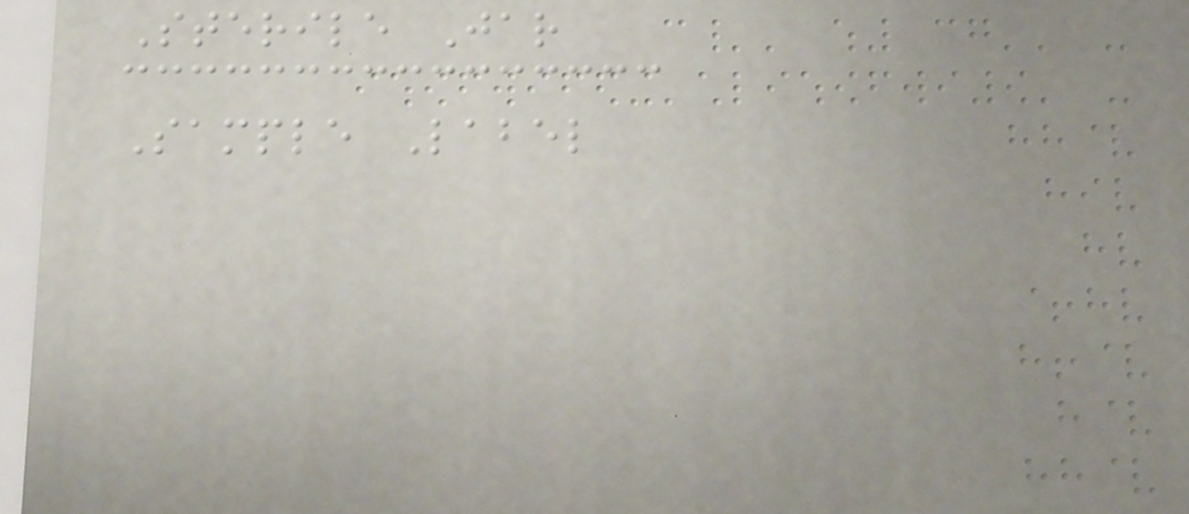Sterile Jar
Sample Label
